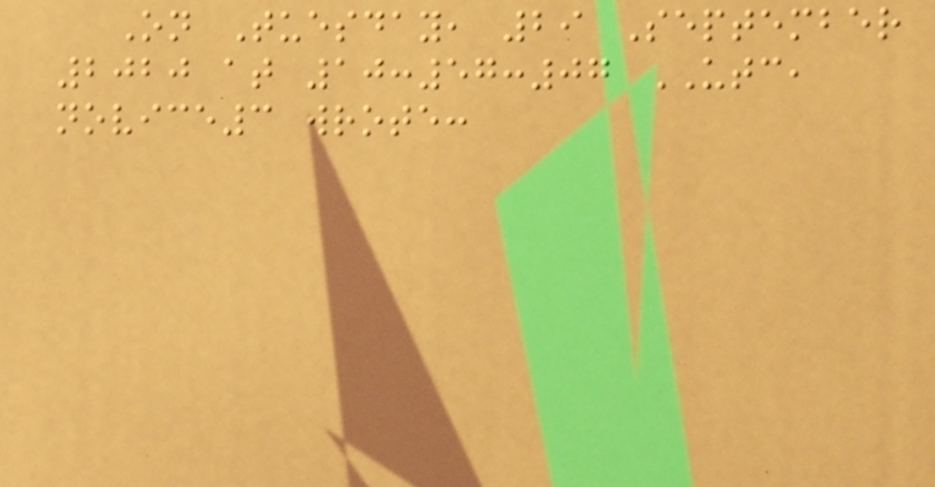On Tuesday, 29 September
2020 at 10:57:07 UTC,
novice3 wrote:
